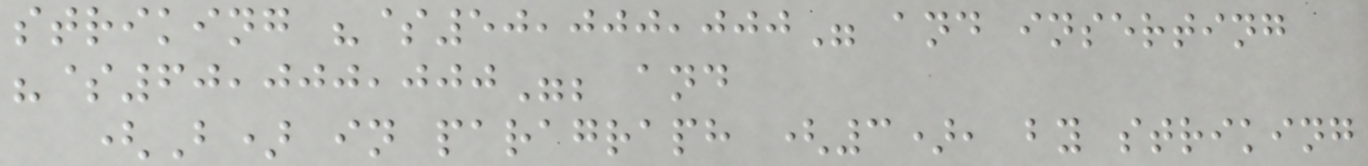striking "$50,000,000" and inserting
"$60,000,000"; and
(B) in paragraph (3), by striking
